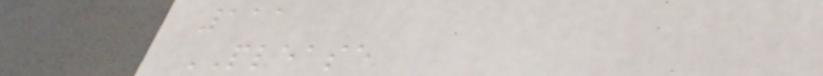111
PLEASE
